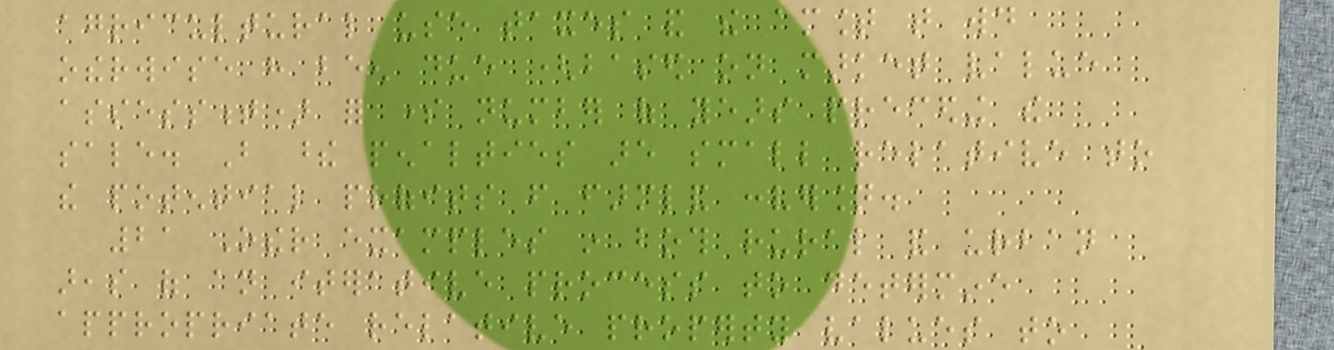agricultural use taxes and the amount that would
otherwise have been due (based on market value
assessment) for some number of years preceding the
sale. But these penalties are small relative to
the potential profits from farmland conversion.
21 Other examples in both rural and urban
areas of an iterative process to determine
appropriate relative property values to
